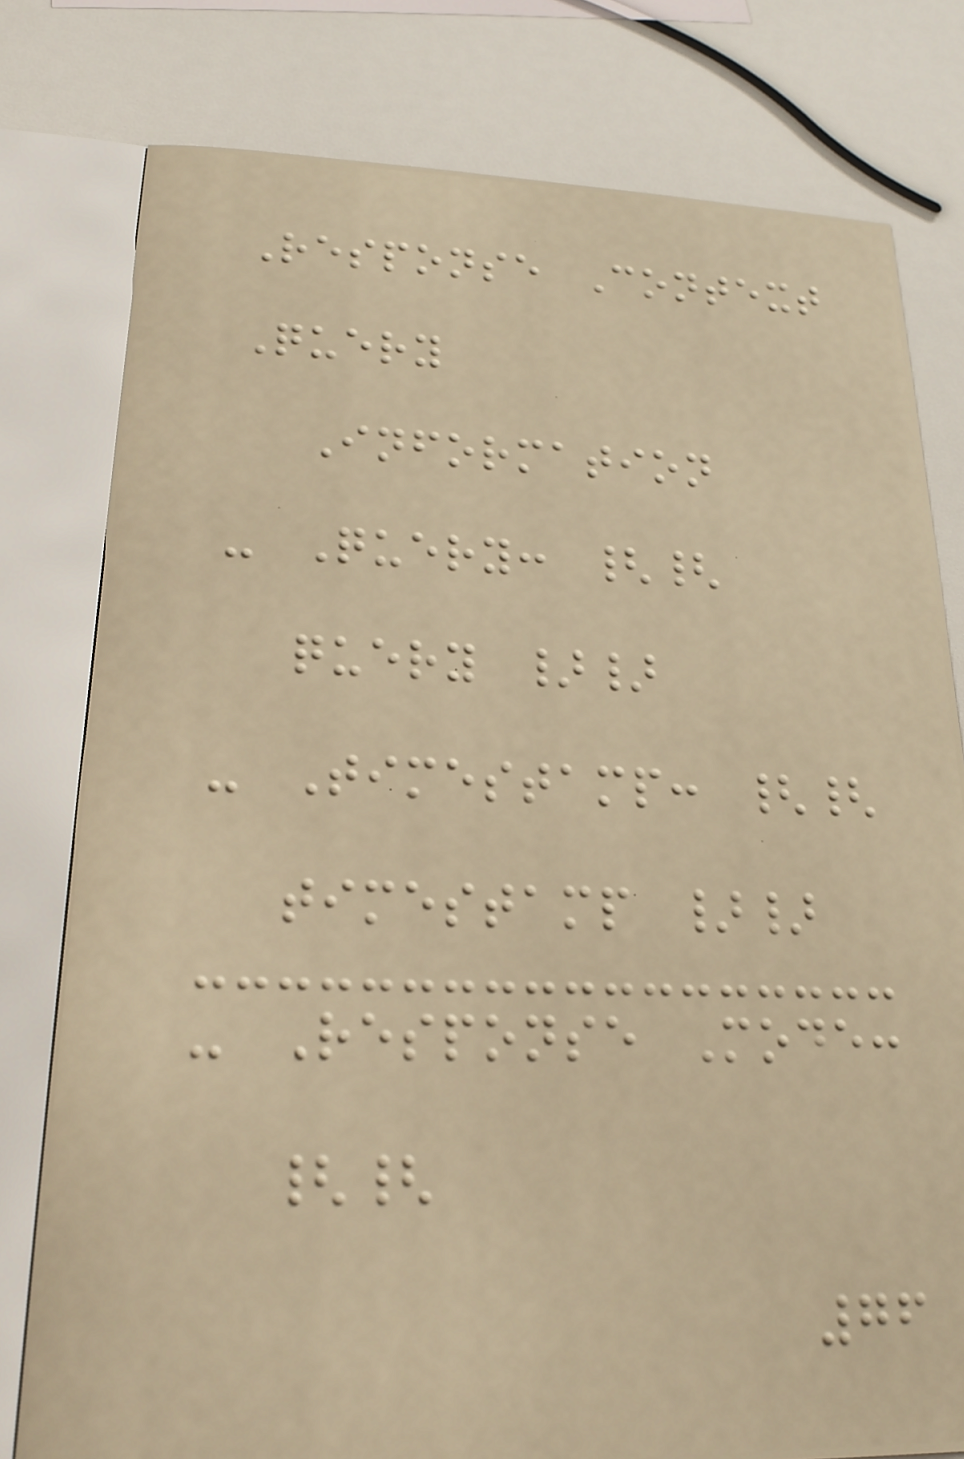Response Context
Query
Information
- Query: {{
query }}
- Timestamp: {{
timestamp }}
- Response Mode:
{{
76
